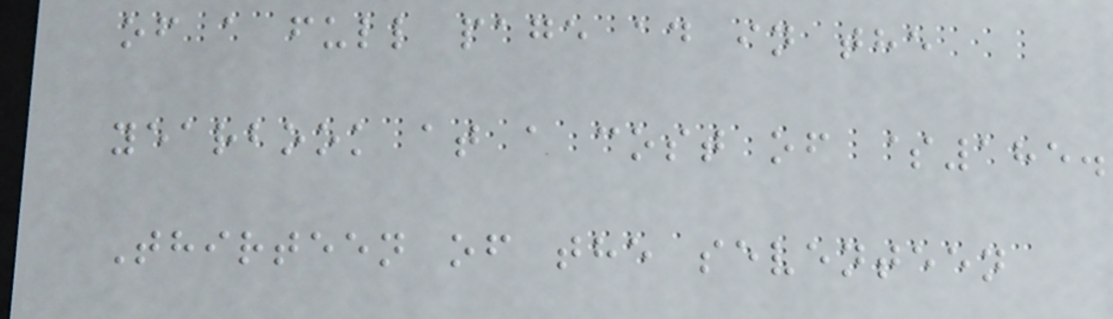of a full page ad in the
yearbook at a cost of $185.
Thirteen of the seventeen
